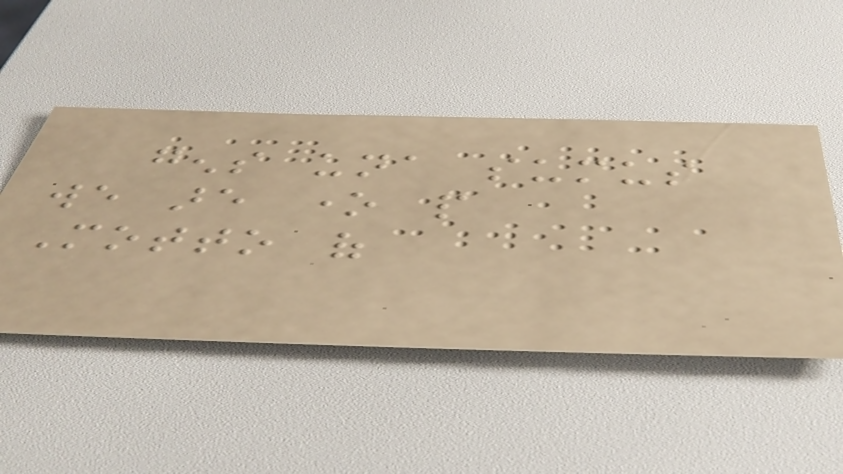gens una sumus
we are one people
Motto of
